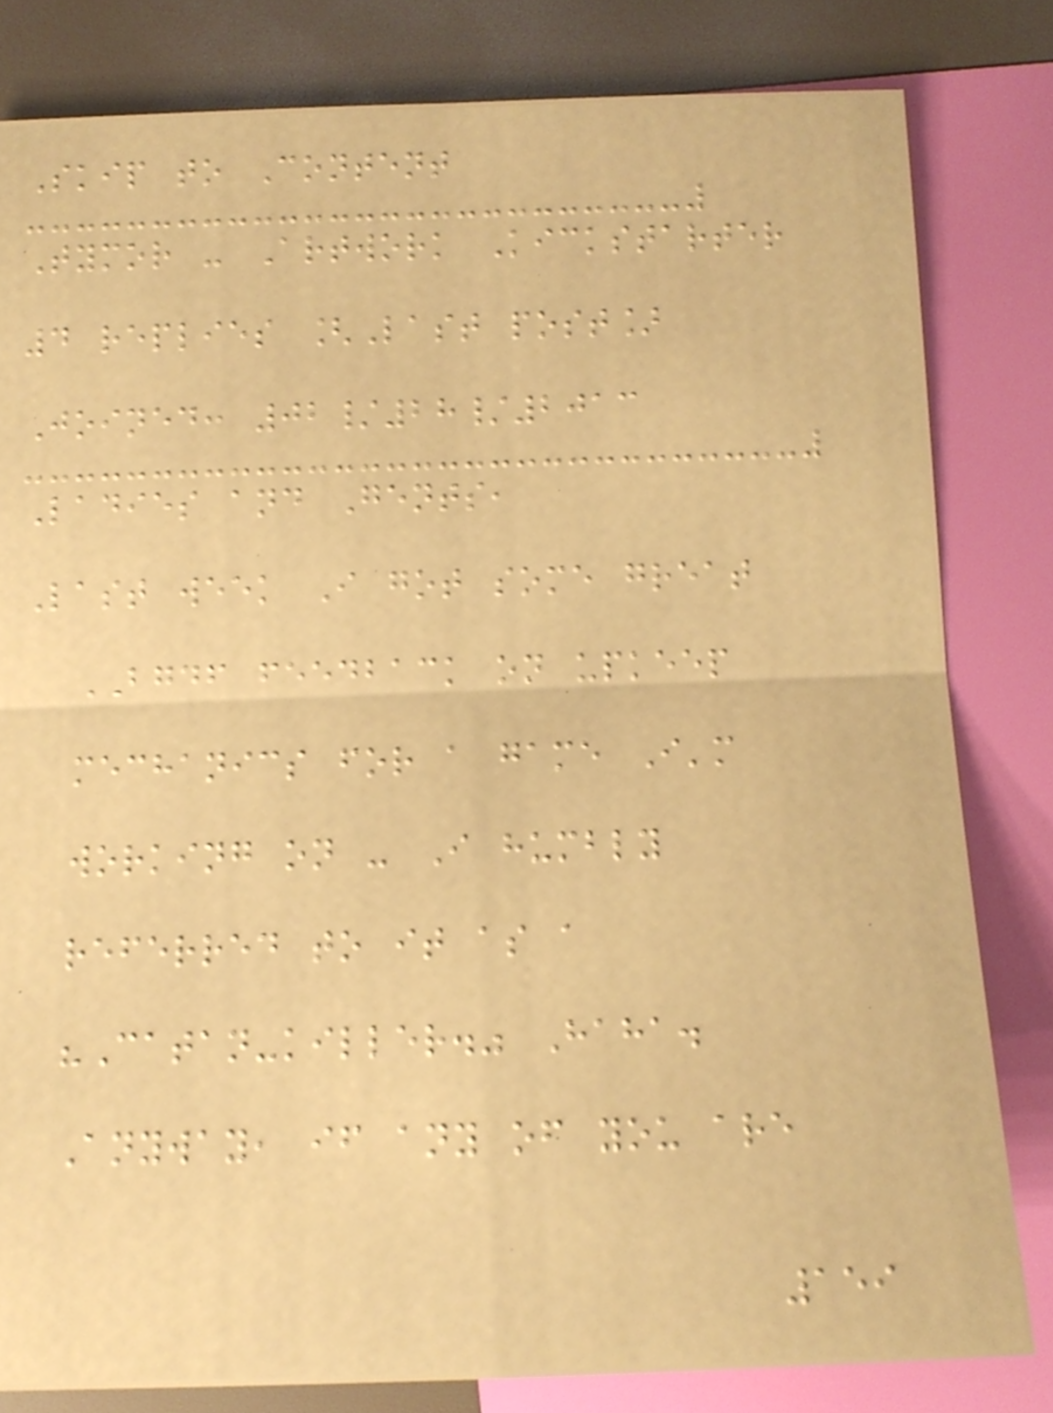Skip to Content
Tymor - Artwork Kickstarter
4 replies [Last post]
Joined: 02/28/2013
Ladies and Gents,
Last week I got some great
BGDF feedback on upkeep
mechanics for a game I'm
working on - I humbly
referred to it as a
"Catan-killer." Haha.
Anyway, if any of you are
159
